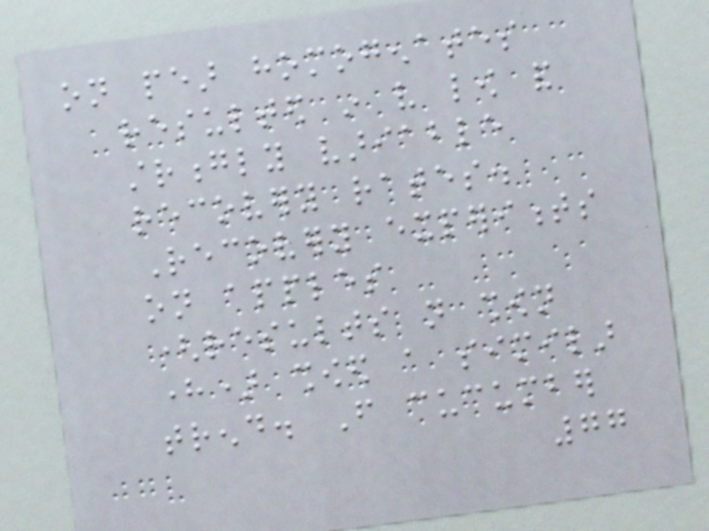on pear homogenates
resulted in very low and
strongly variable
recovery rates.
Recovery experiments
on apples
(results not shown
here) showed a similar
trend. From cucumber
77
